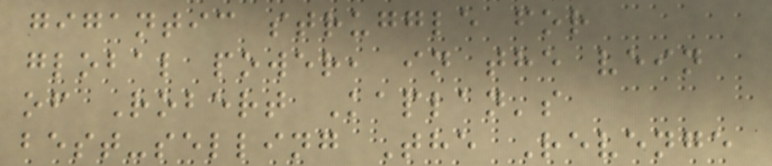gigantic struggle for
global power, in the vein
of Robert Kaplan's
best-selling The Revenge
